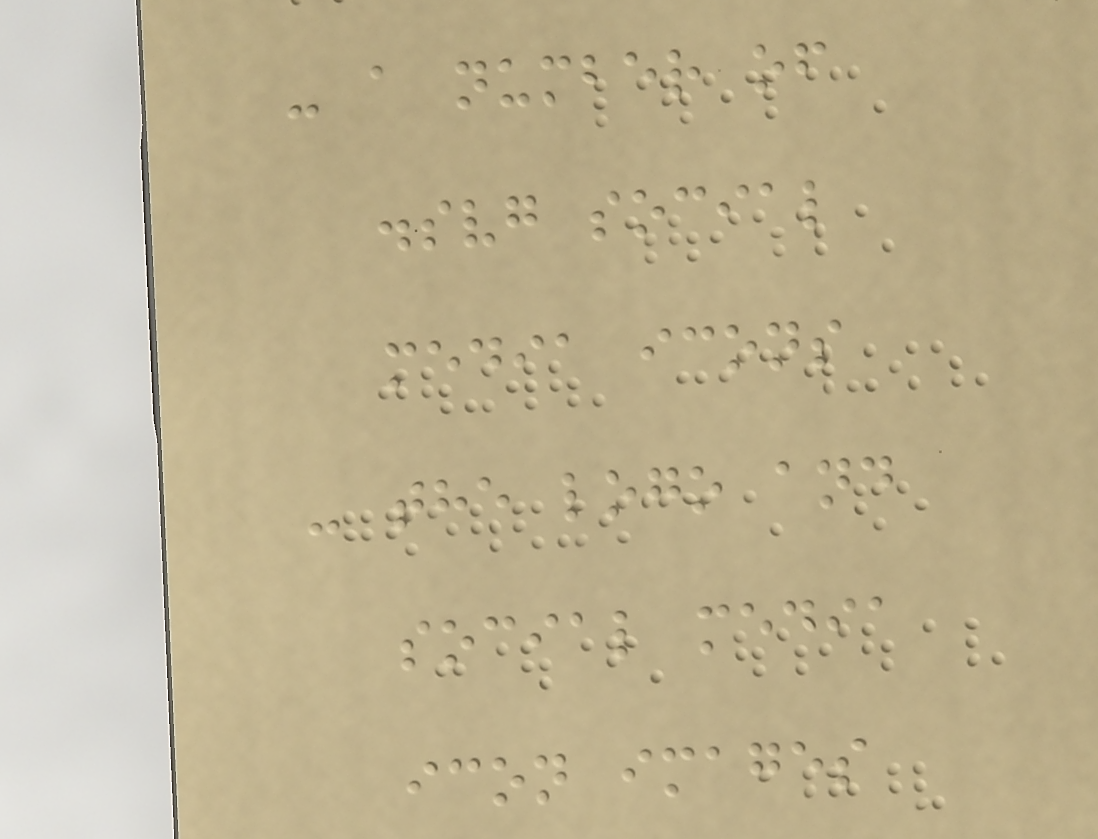- a number of
.svg social
media icons
- the logo and
social media
icon images
